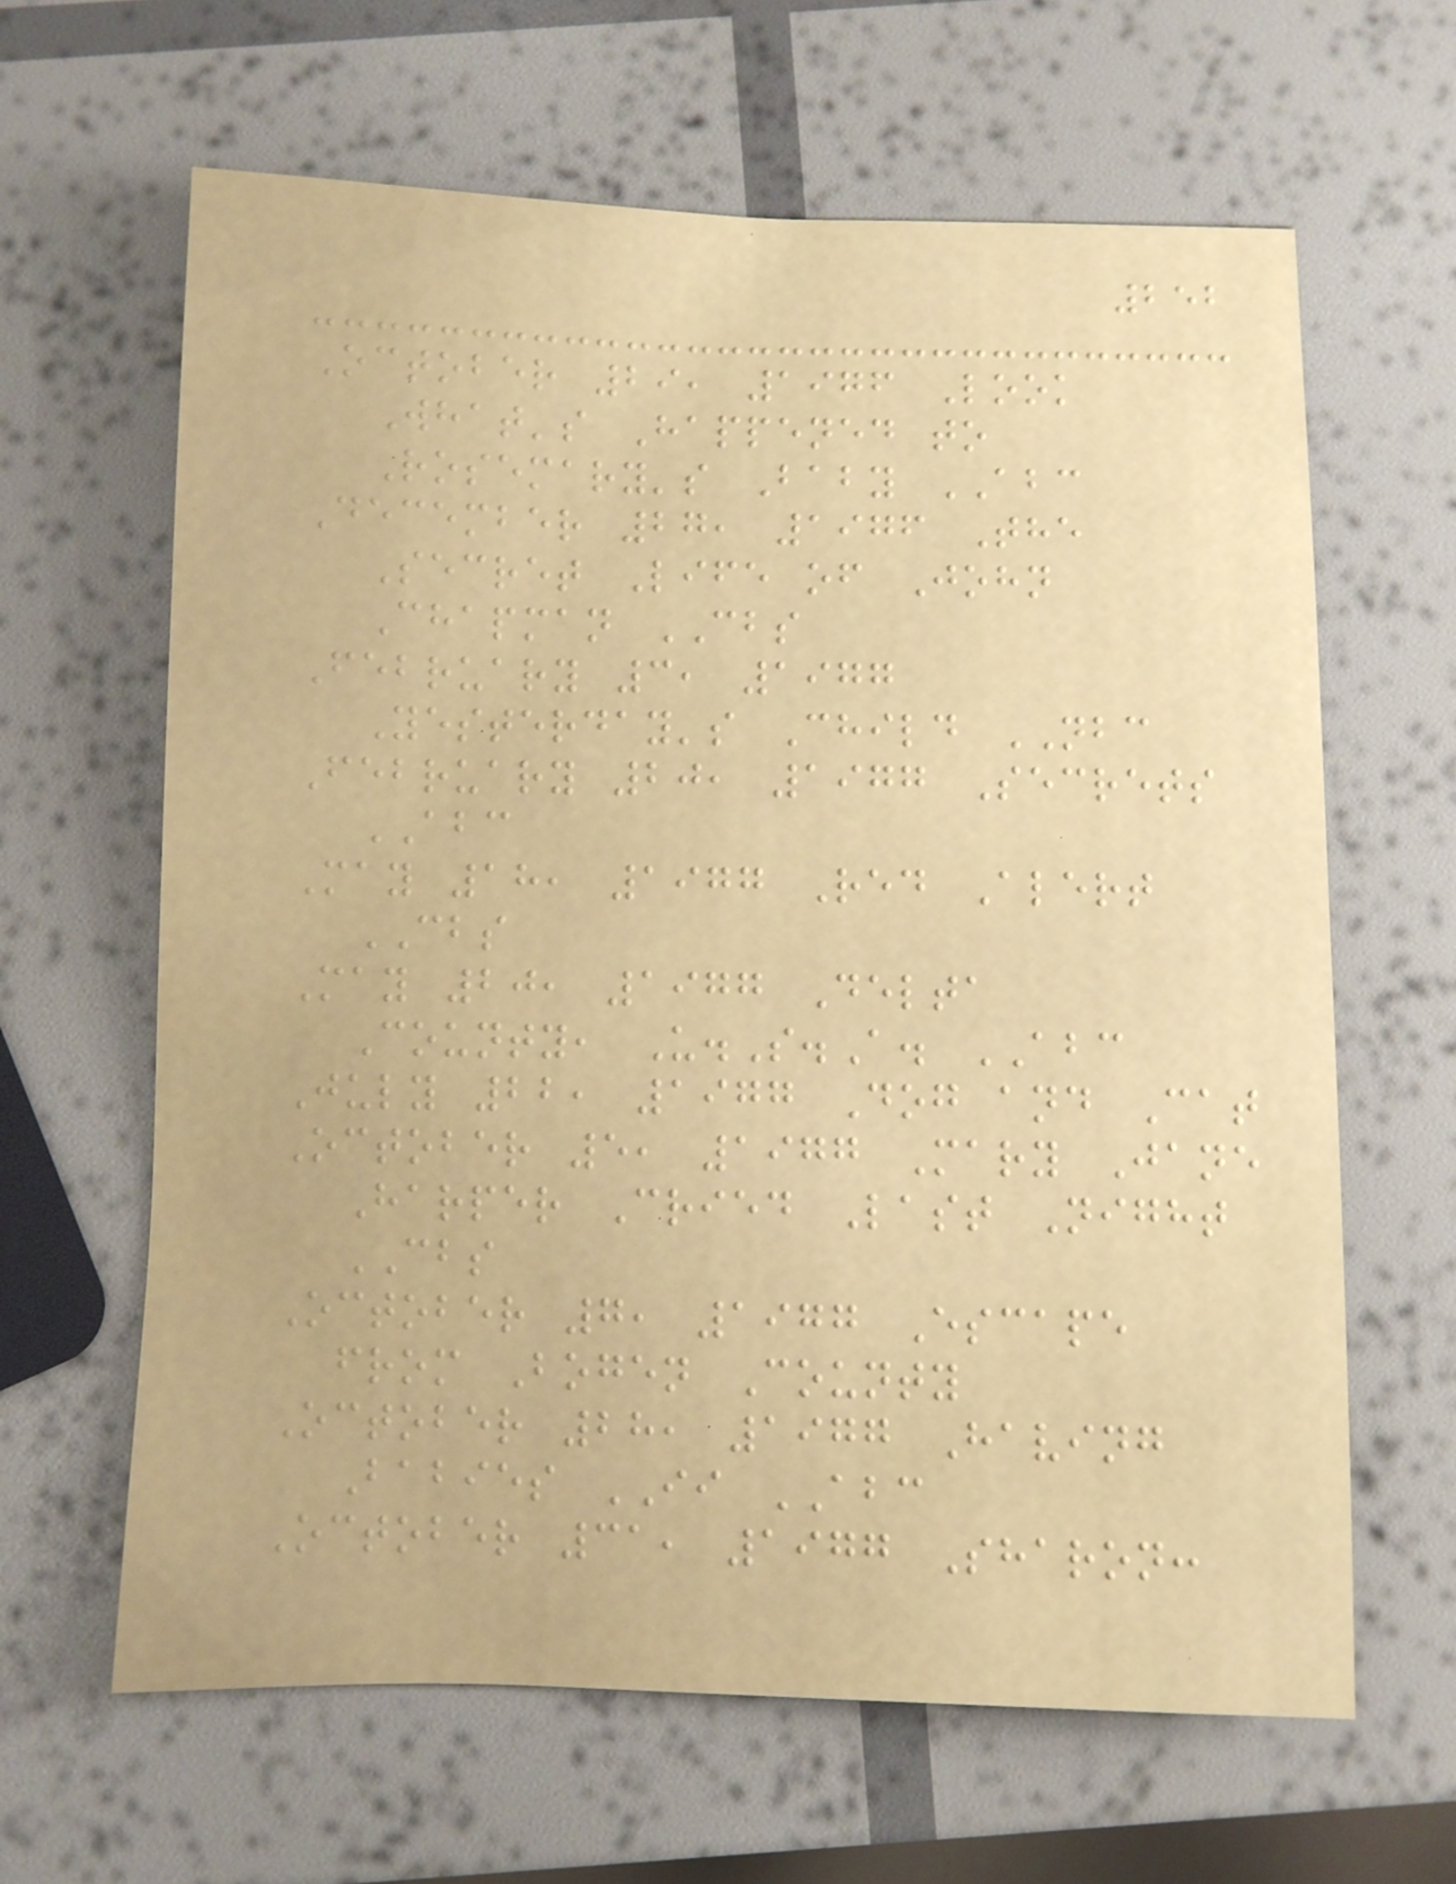252
October 29, 1976 Look
What's Happened to
Rosemary's Baby ABC
December 27, 1976 The
Secret Life of John
Chapman CBS
February 3, 1977
Yesterday's Child NBC
February 20, 1977 Secrets
ABC
May 18, 1977 Red Alert
CBS
May 20, 1977 Delta
County, U.S.A. ABC
July 22, 1977 Dog and Cat
October 5, 1977 Mary Jane
Harper Cried Last Night
CBS
October 7, 1977 Escape
from Bogen County
October 28, 1977 Having
Babies II ABC
October 31, 1977 Sharon:
